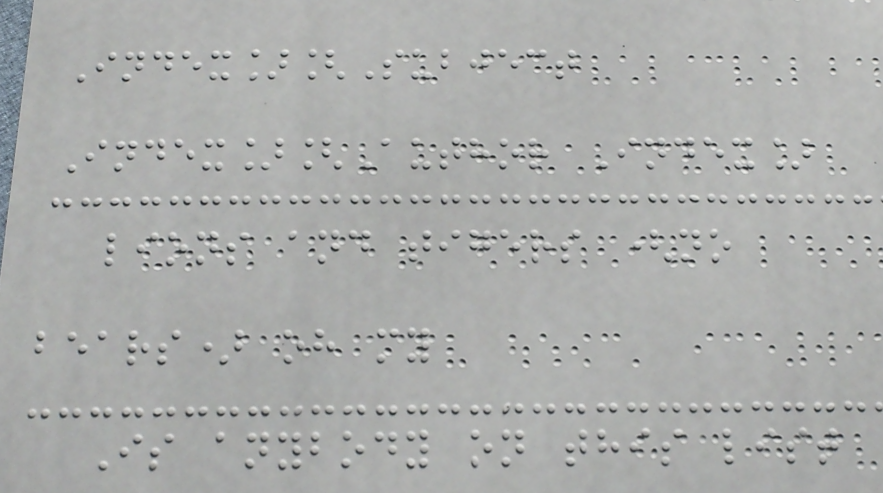Index][Subject
Index][Author Index]
lions and tigers (no
bears) oh my
Is anybody on this list
